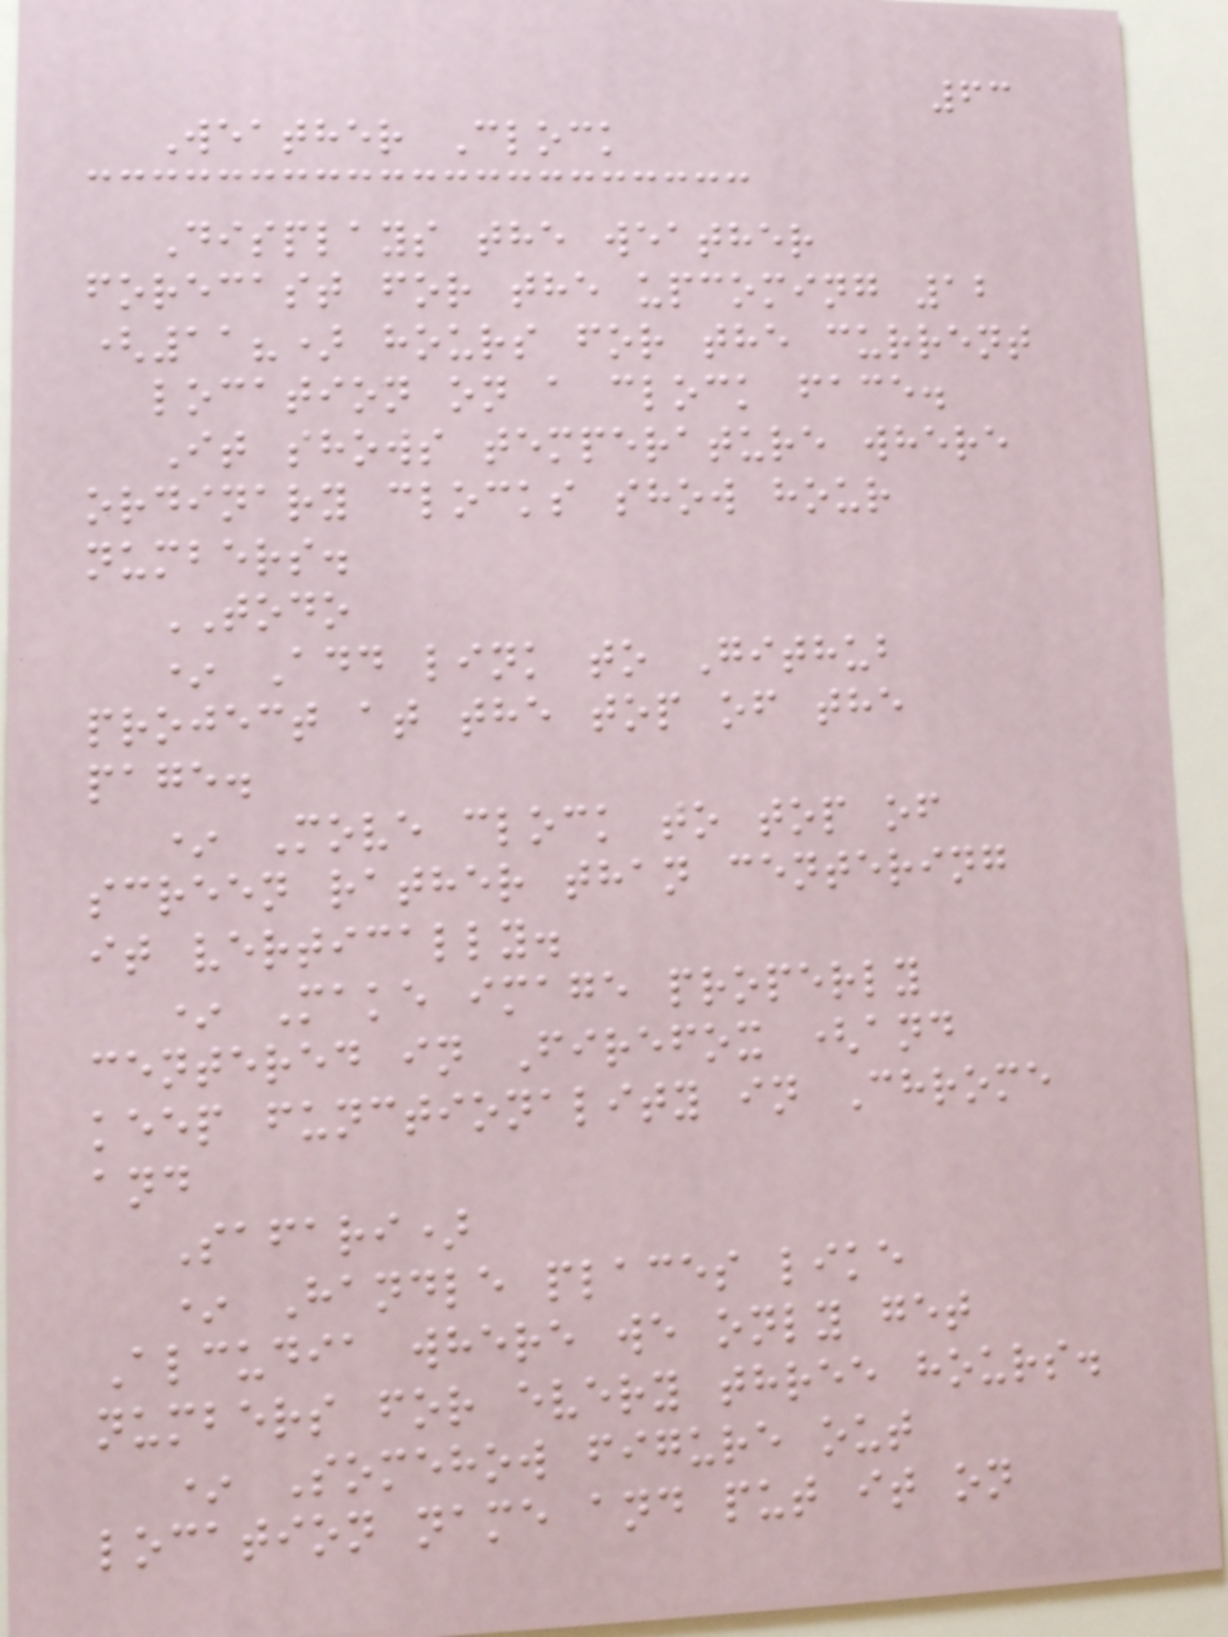63
Weather Clock
Displays the weather
forecast for the upcoming 12
(11?) hours for the current
location on a clock face.
It shows temperature where
ordinary clocks show hour
numbers.
TODO
* Add link to Github
project at the top of the
page.
* Move clock to top of
screen rather than centering
it vertically.
* Make image properly
centered in Firefox (and
keep functionality in Chrome
and
Safari)
* Handle places like
Alcudia where we only get
numbers for every three hours.
* Somehow figure out
location name and put it on
